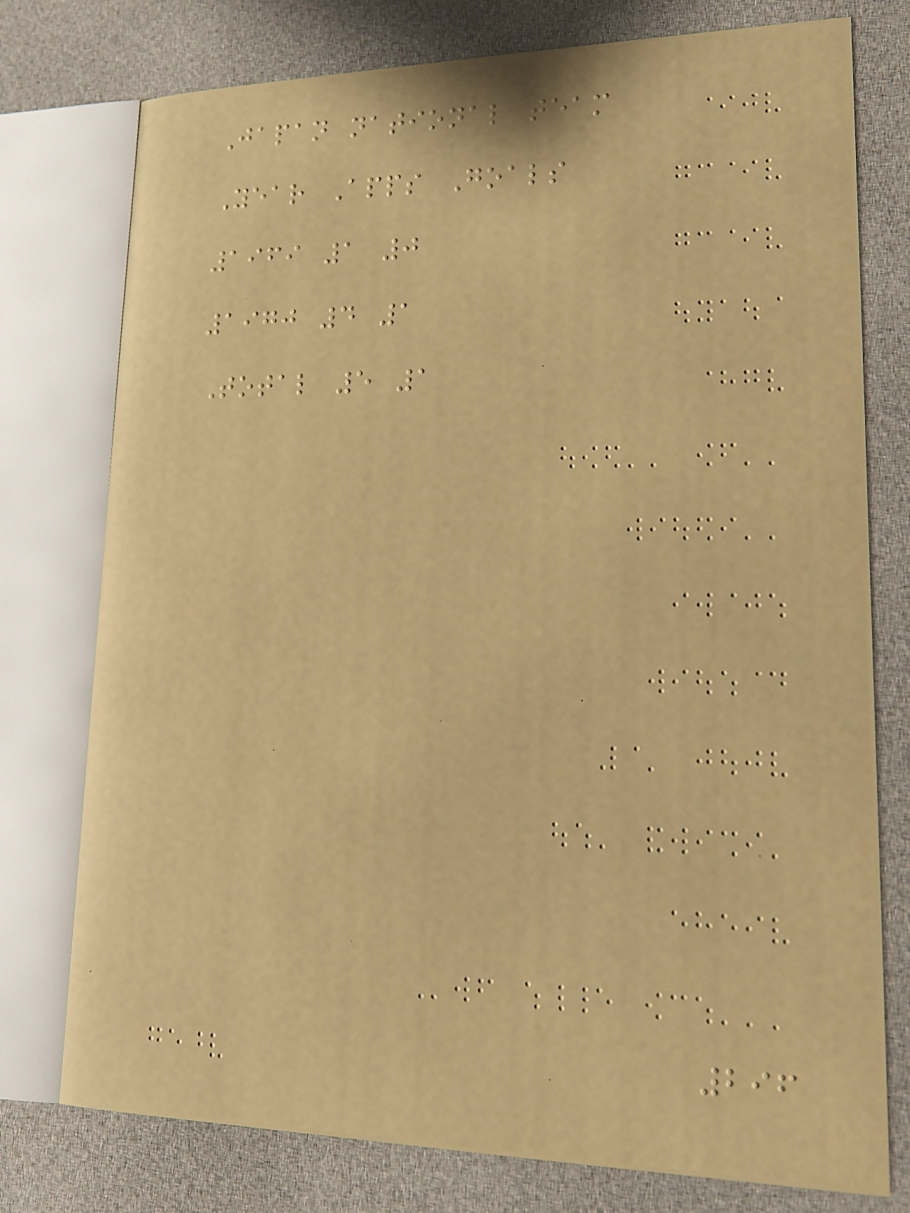Japan national team
Year Apps Goals
1969 1 0
1970 4 1
Total 5 1
296
